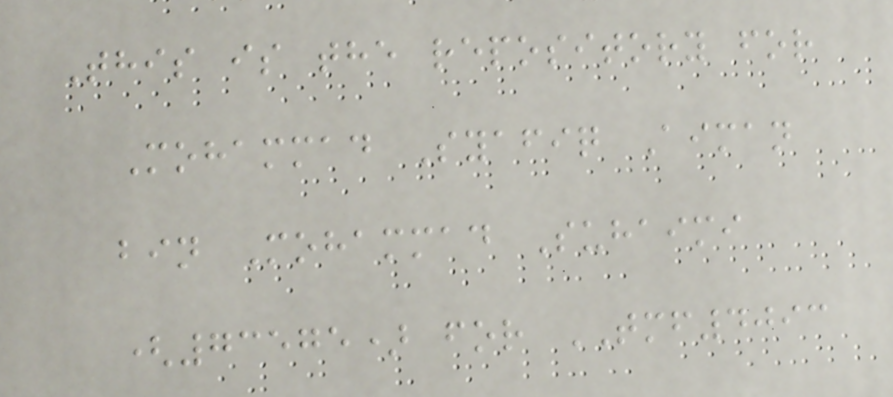This is the repository for
Mohammad Syafiq Aiman
bin Mohammad Suhaimi
(73575) for TMF4093
